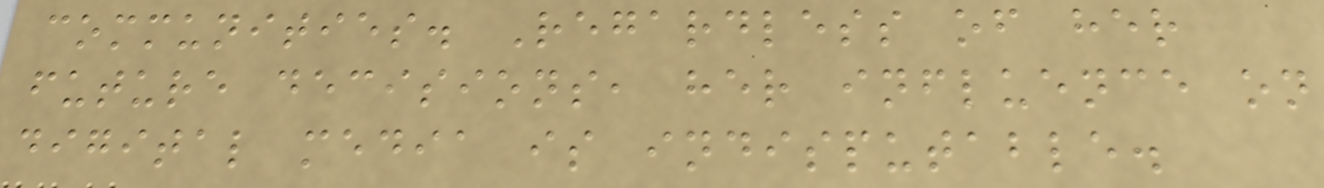communities. Regardless of her
future decisions, her influence on
digital media is indisputable.
